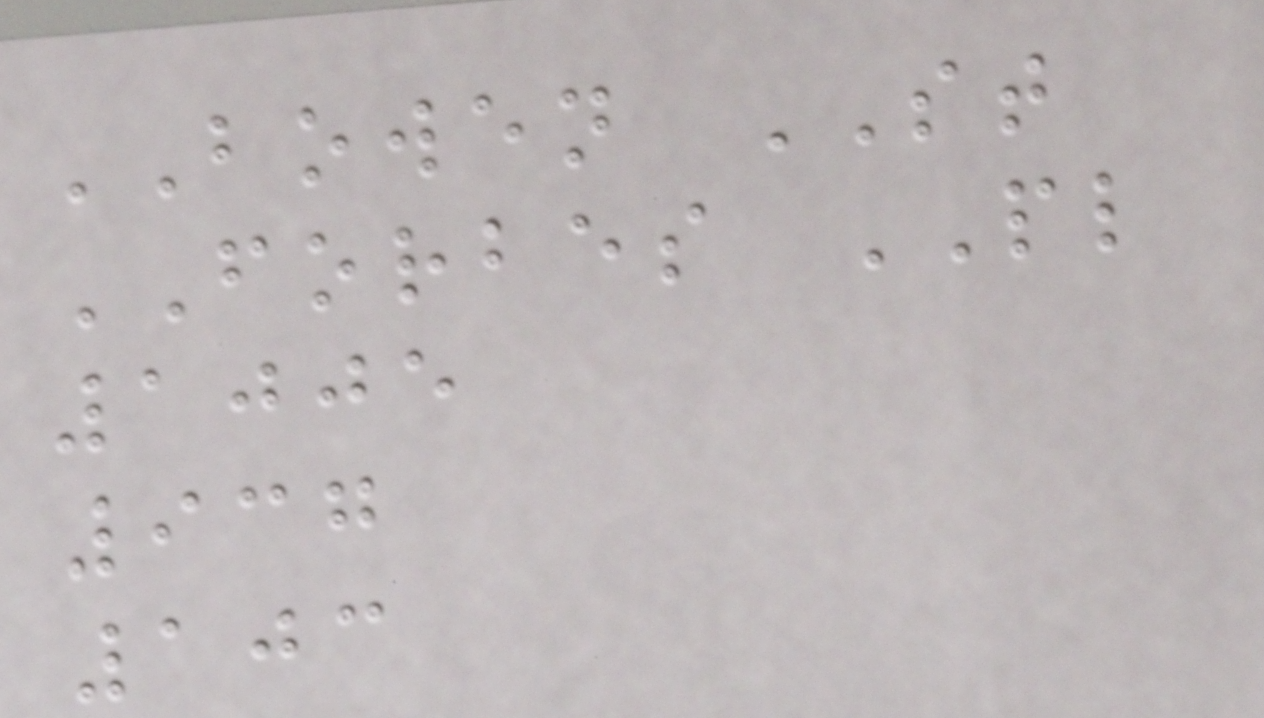BOWEN ST
FORBES PL
1005
937
103
